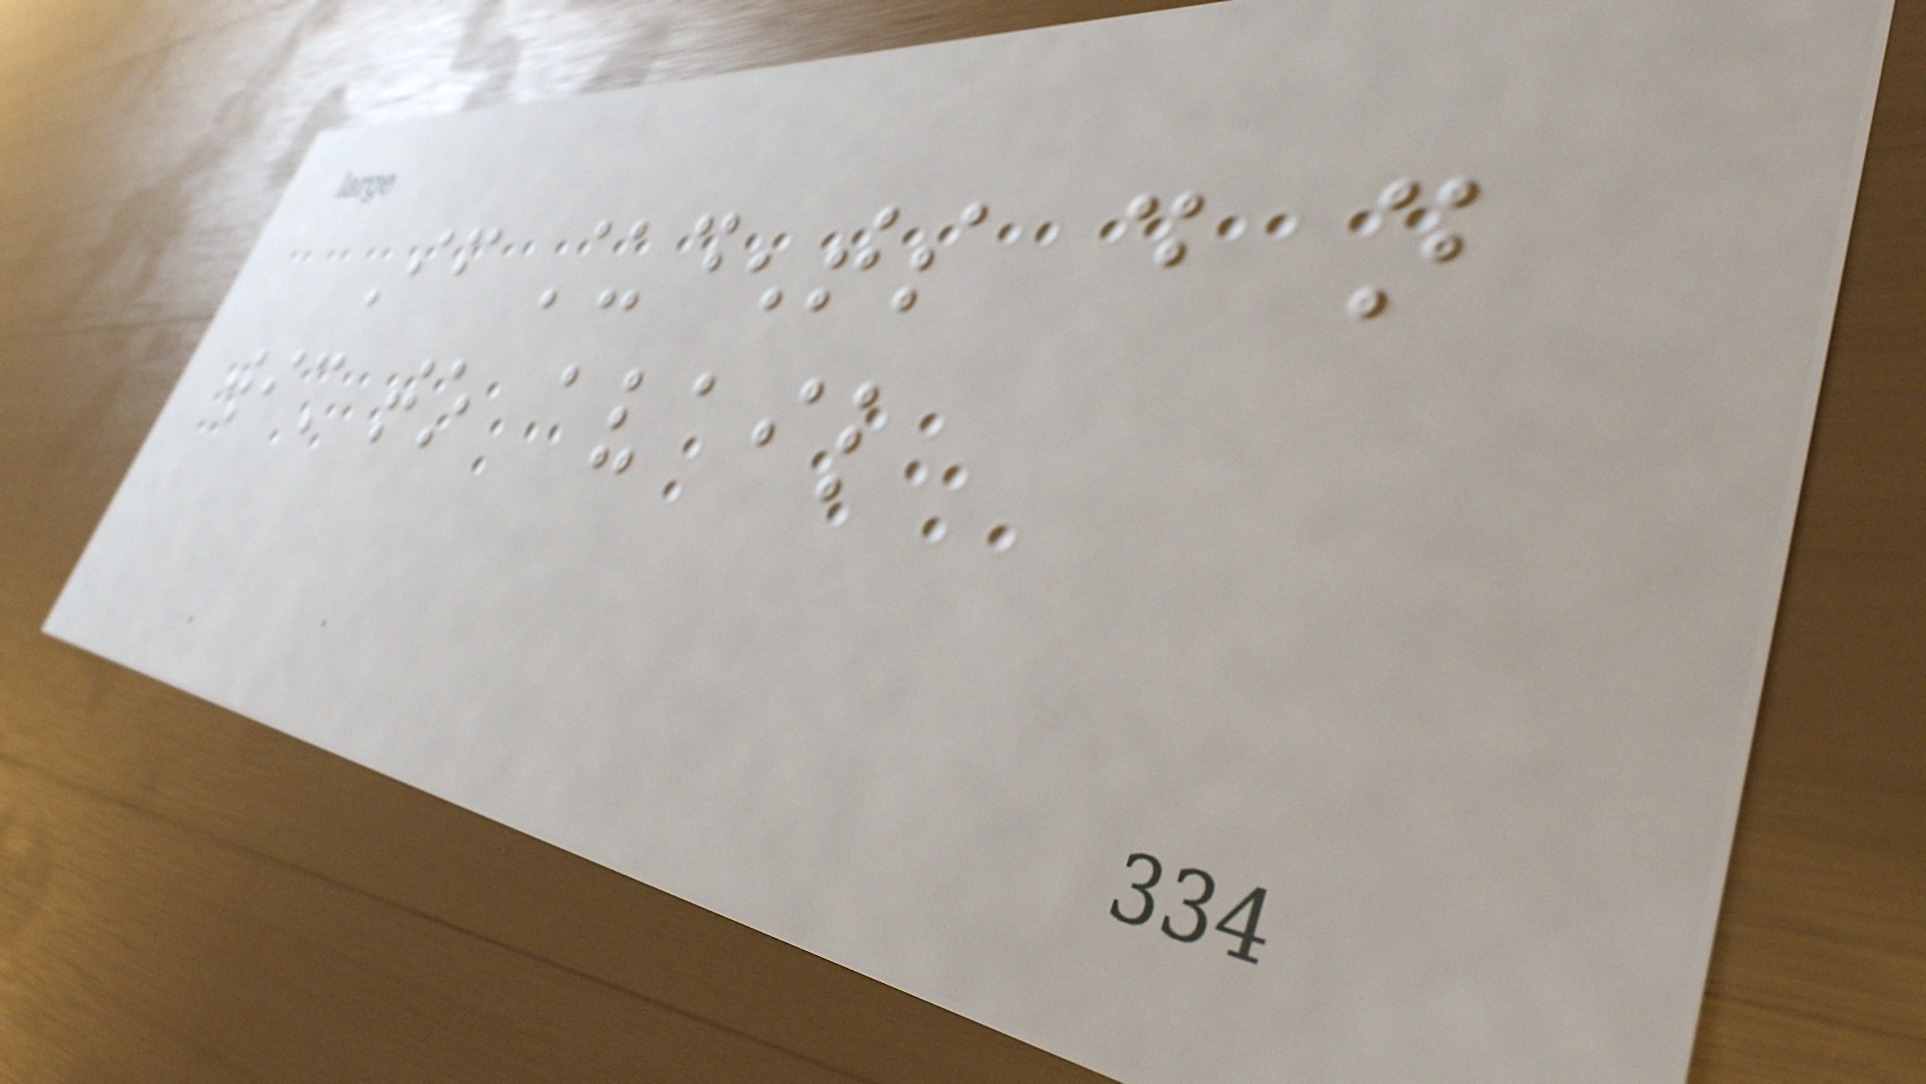If students do not
wish to avail
